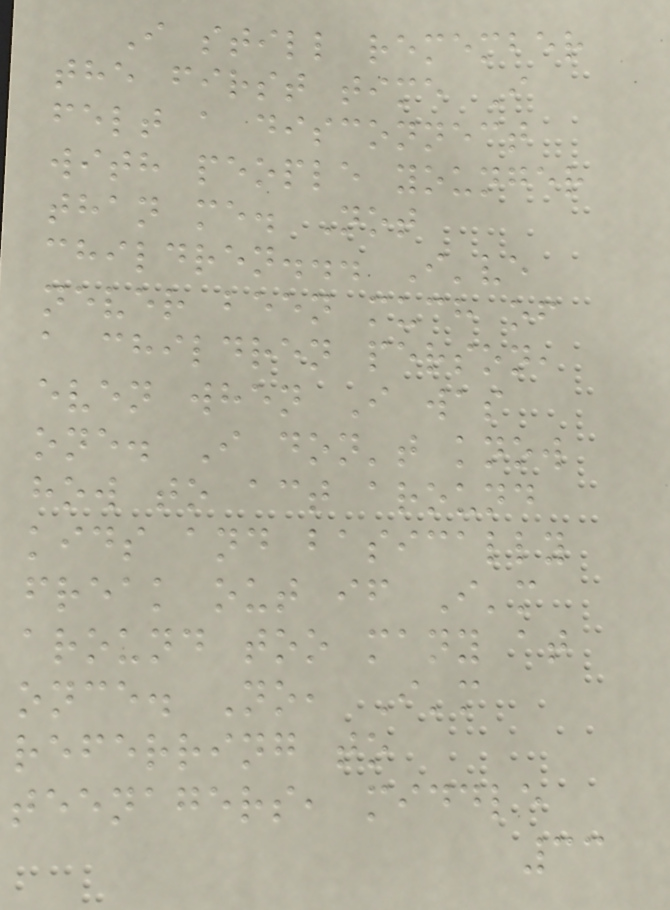I still remember
the first time I
felt a disconnect
with people younger
than me. Not
children... I've
never been much of
a children person,
even when I was
one. I don't know
how to act around
kids and basically
freak out if I'm
around too many at
once. No, I'm
referring to
teenagers, middle
33
